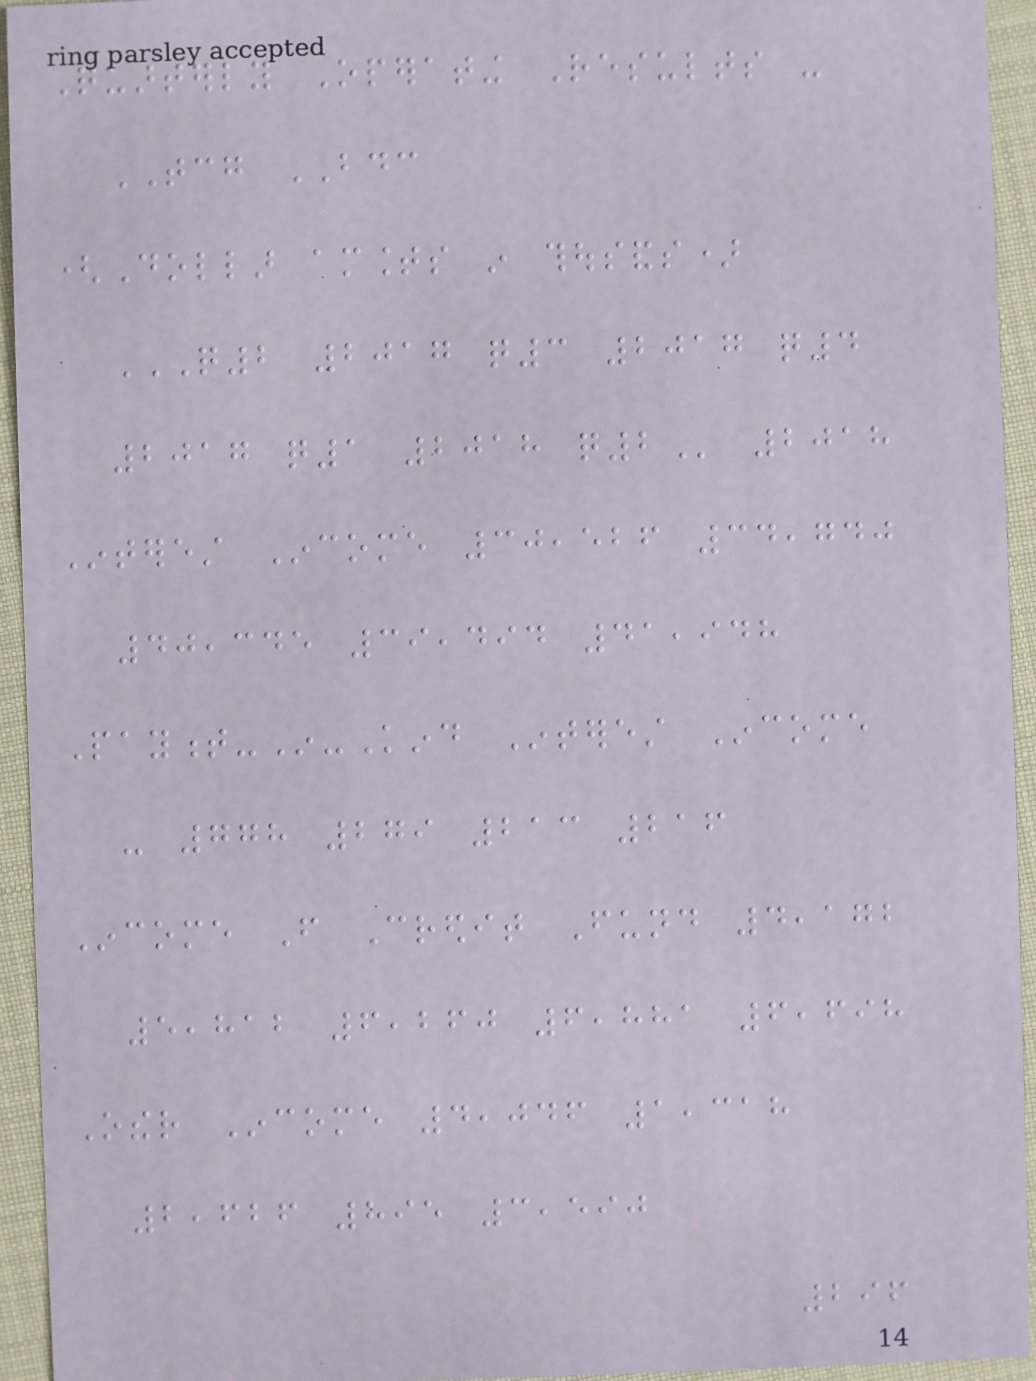Quarterly Operating Results -
TCG BDC
(Dollar amounts in thousands)
Q2 2017 Q3 2017 Q4
2017 Q1 2018 Q2 2018
Interest Income 30,526 34,740
40,345 39,494 41,948
Payment-In-Kind Interest Income
- 778 279 213 216
Income From Credit Fund 4,172
5,812 6,260 6,881 6,698
Other Income 4,046 1,318
2,626 895 3,590
296
